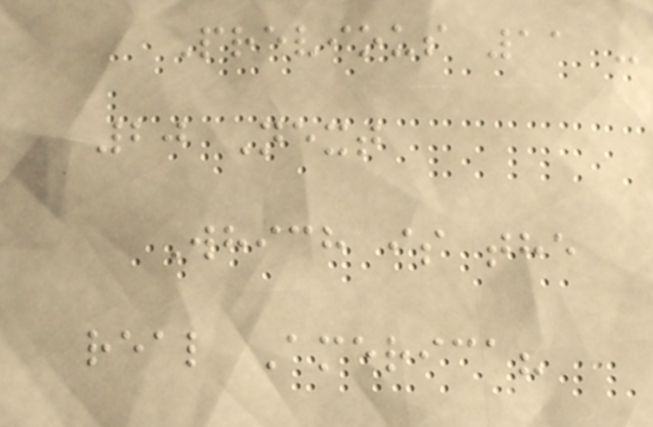Previous 11 -
20 Next
Which is the
real America?
